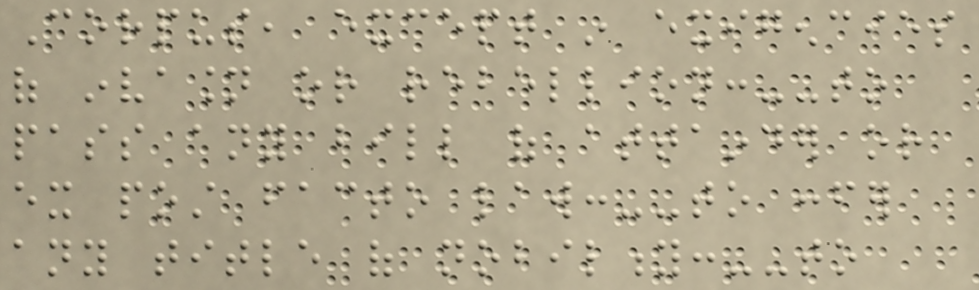Corpus, except in exigencies
of invasion or rebellion:--to
pass any bill of attainder or
ex post facto law:--to confer
any title of nobility:--to
